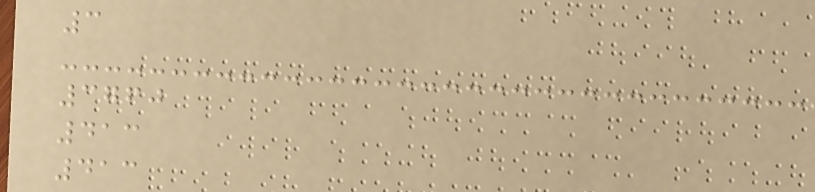3
3760
413
413
